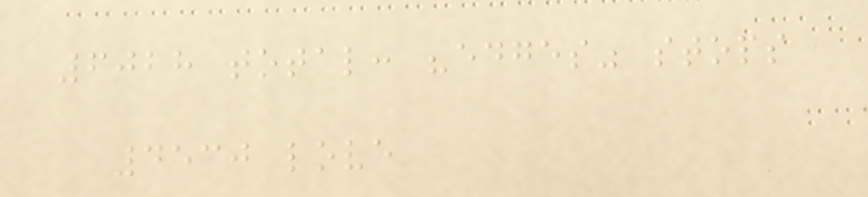6028 total: "edges" stops
4530 love
